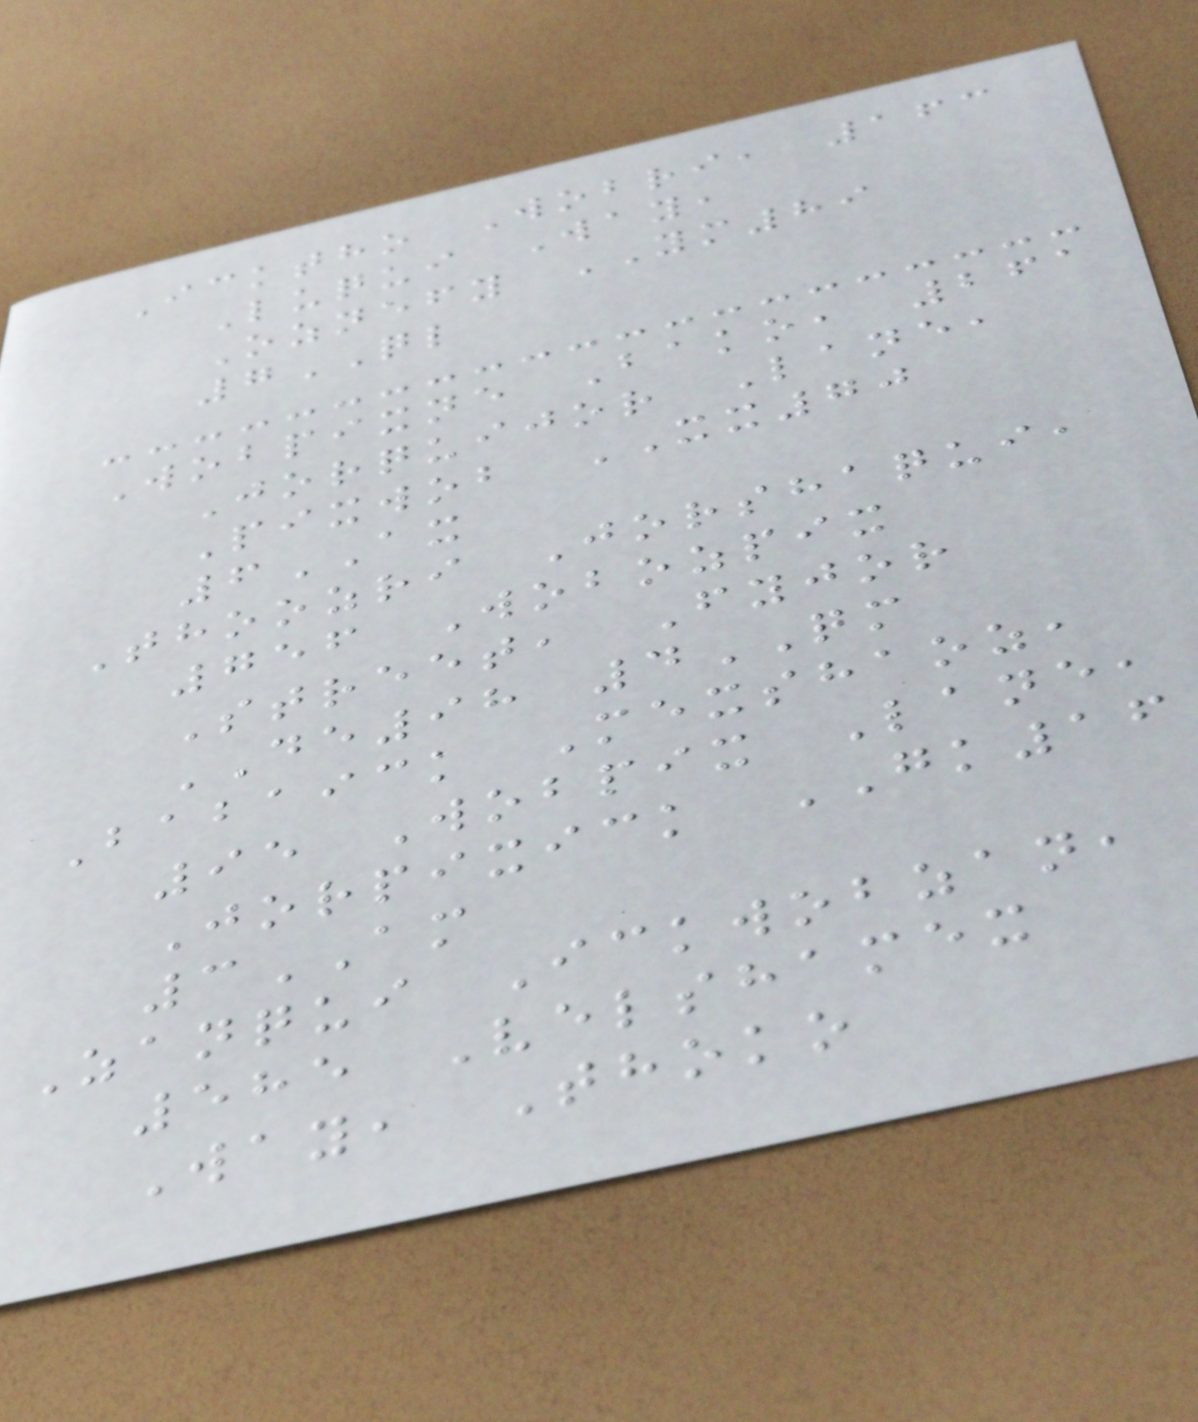Icktho Wobri, 163
Luqui Way,
Oznefy YM89
7QL
Wobpixne Bako, 261
Jorquijor Lane,
Pixwob XX70
6AX
Thoozri Jorshaqui,
756 Wobozpix
Street, Fyjor
DE98 4QM
Babaick Mexshaoz,
95 Wobpix Lane,
Jorpixick GK16
3AM
Zanqui Ickwobzan,
585 Velshamex
Way, Thoko
